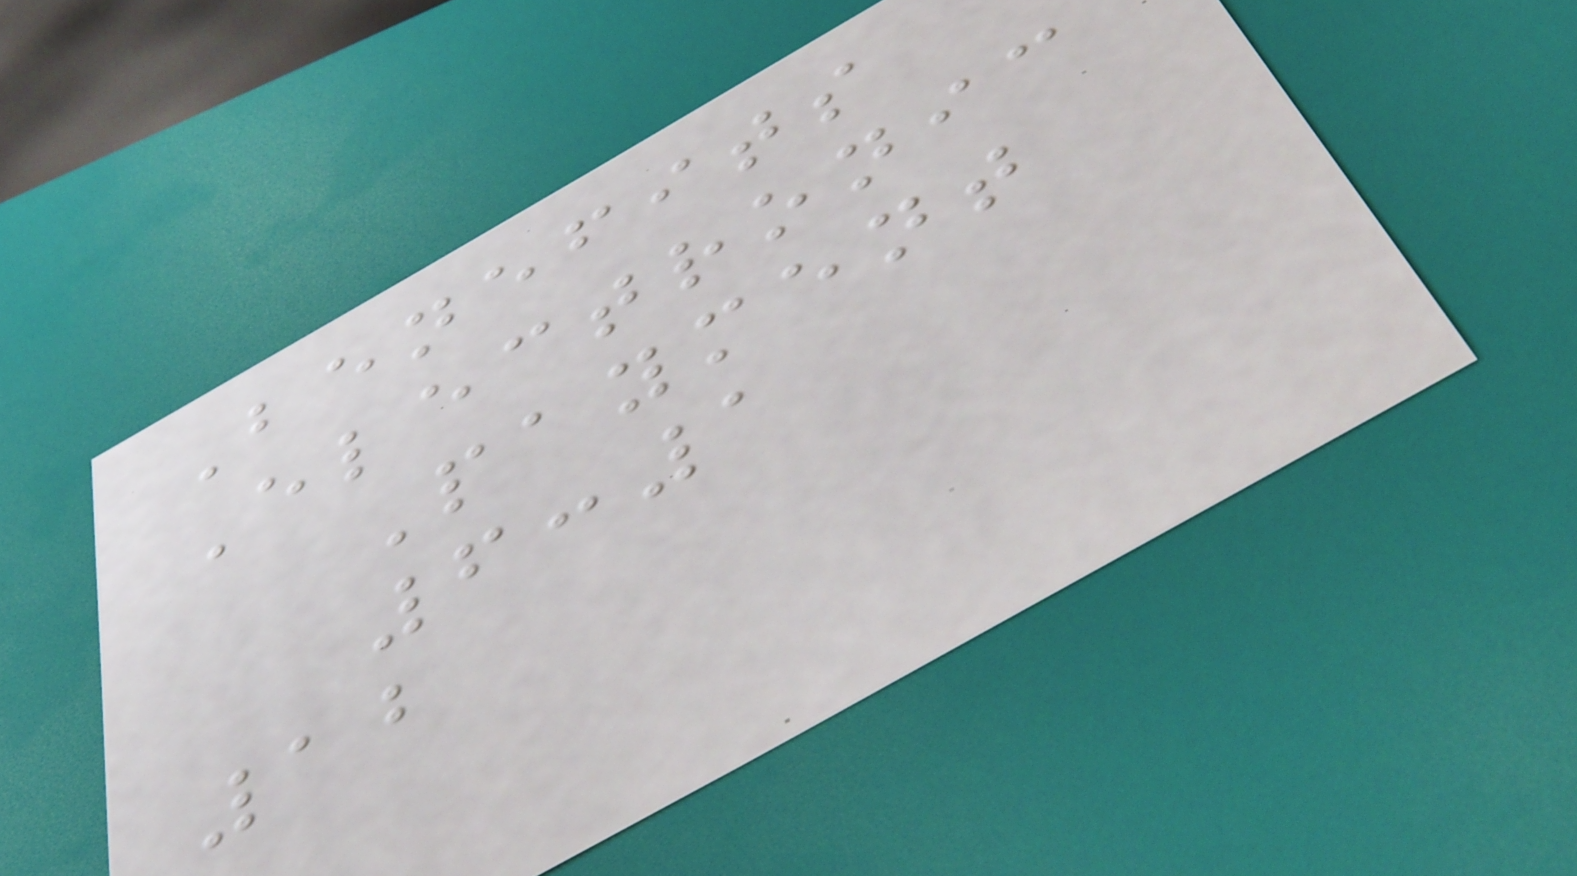Benefits
Electronic
Payment
6:1
12
